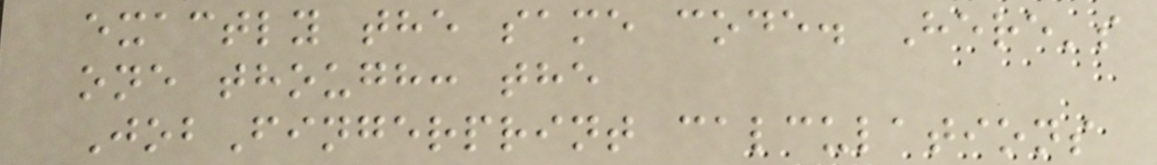exactly the same code. Here's
one though: the
JobFingerprint calculations
